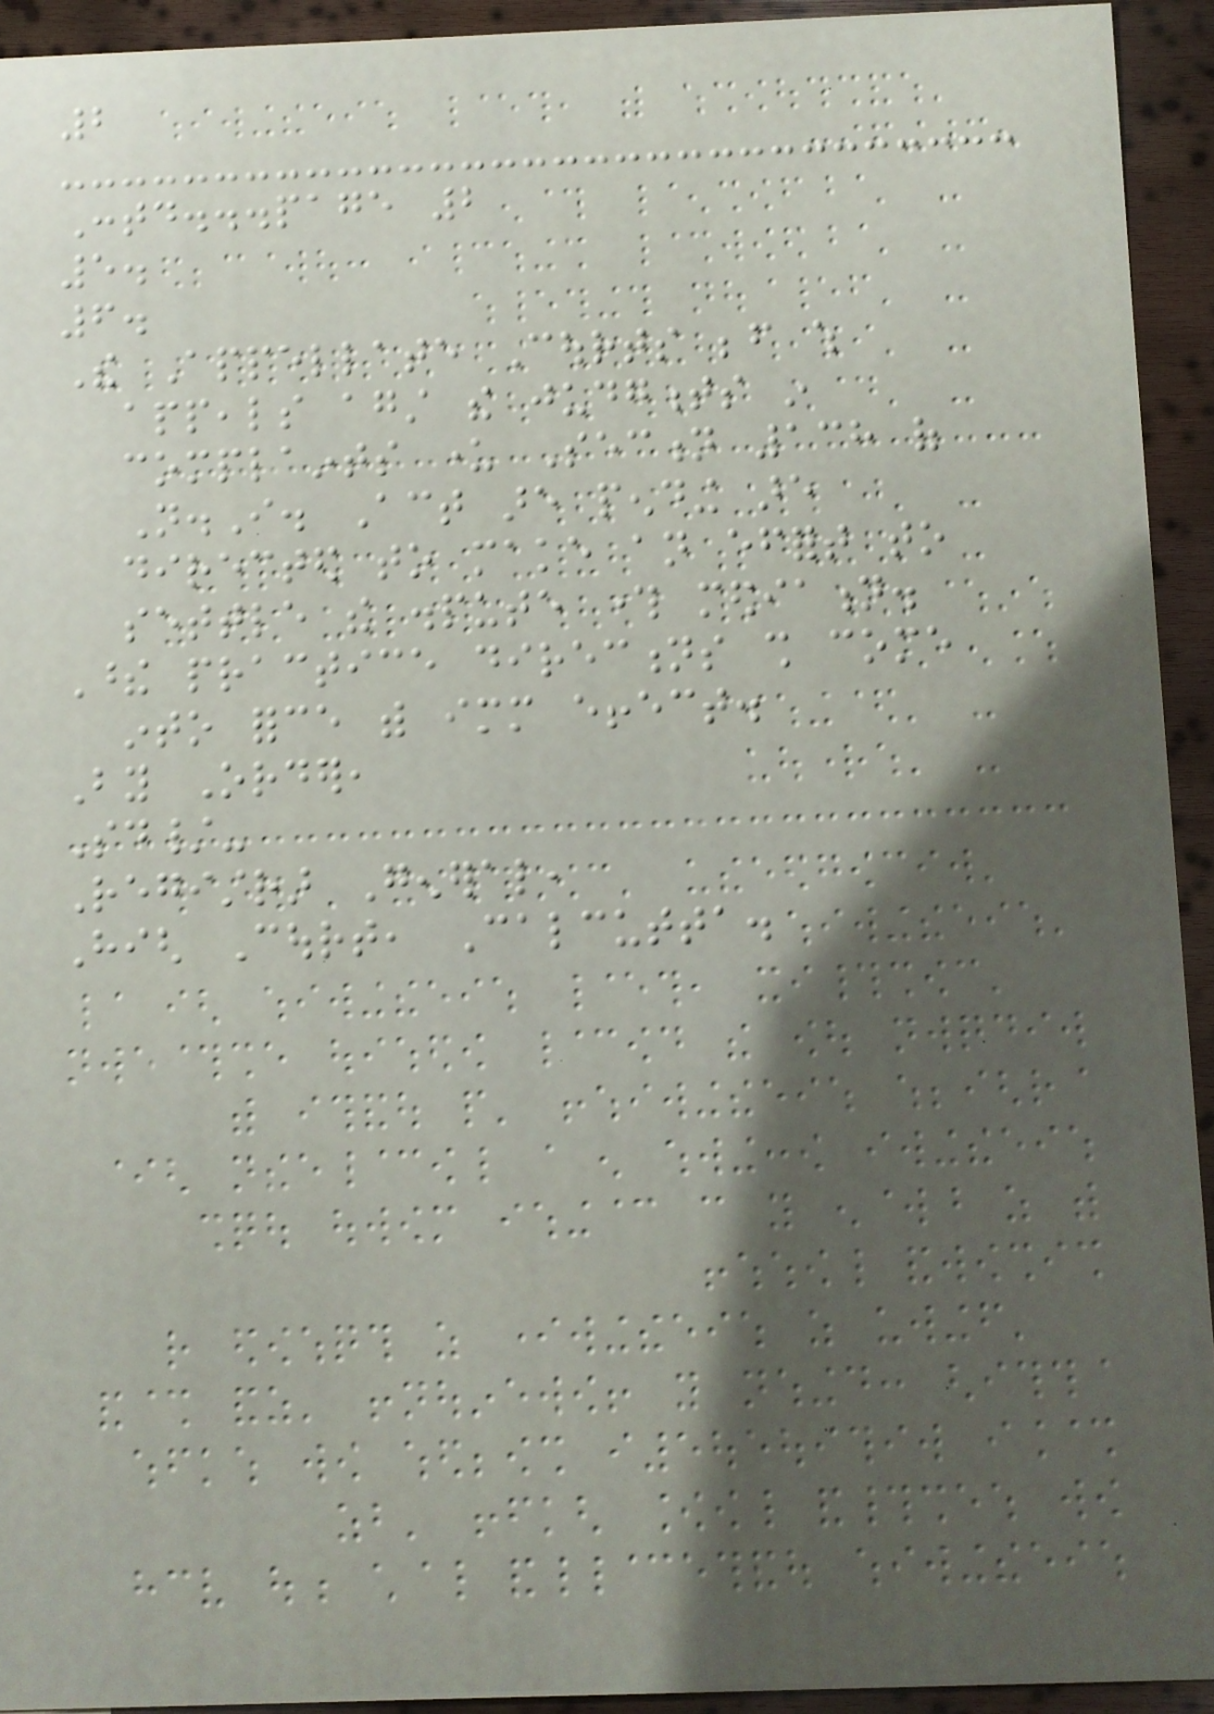2
Contd...page 2
5.
6.
The Appellate Courts before which
appeals against the judgments in
complaints under Section 138 of
N.I. Act are pending are
directed to make an effort to
settle the dispute through mediation.
These practice directions shall come
into force with immediate effect.
By Order,
Sd/-
Registrar General,
High Court, Calcutta.
